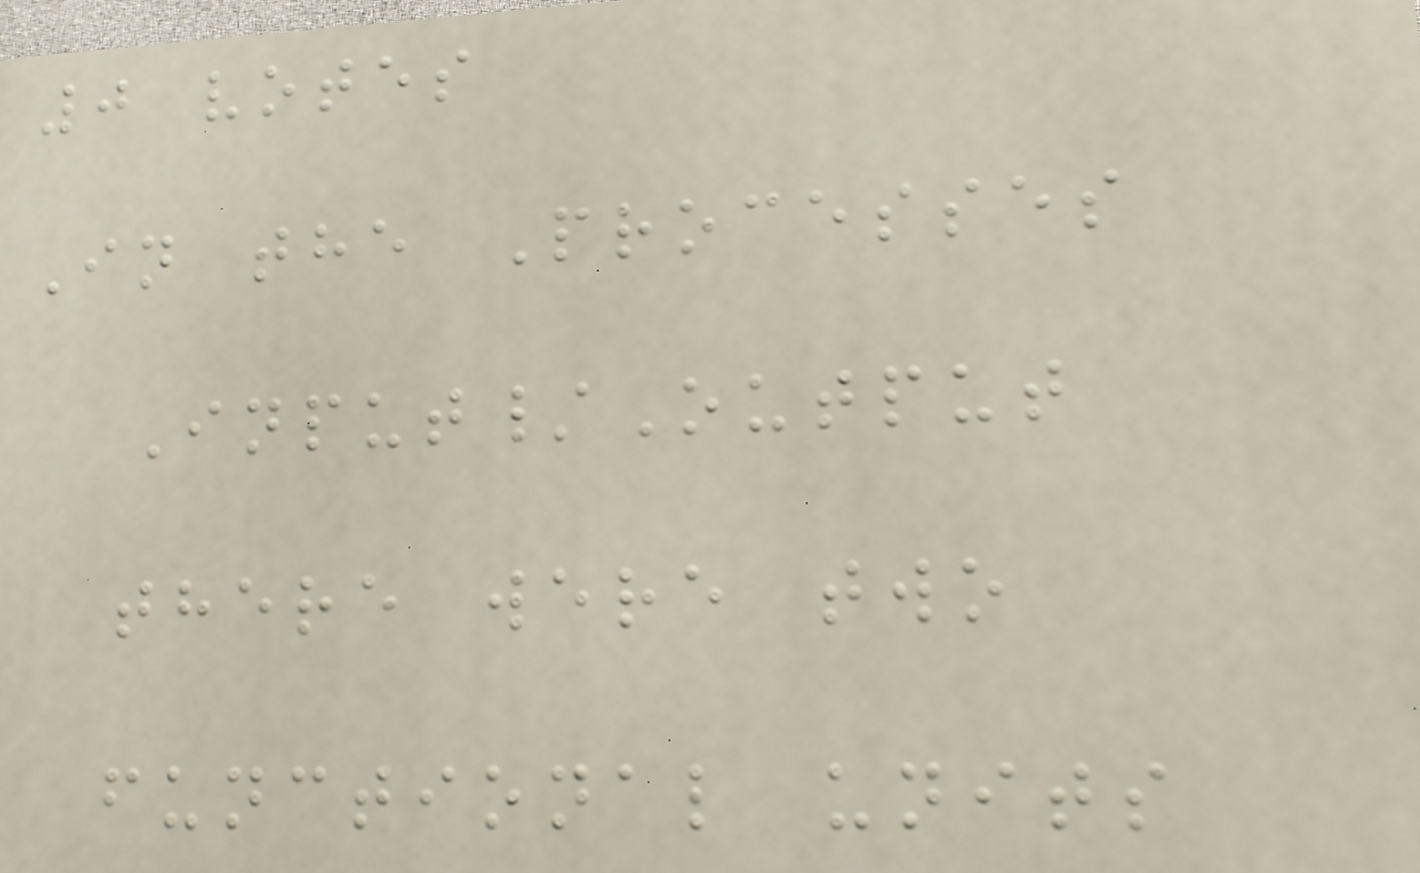0 votes
In the Processes
Input/Output
there were two
functional units
